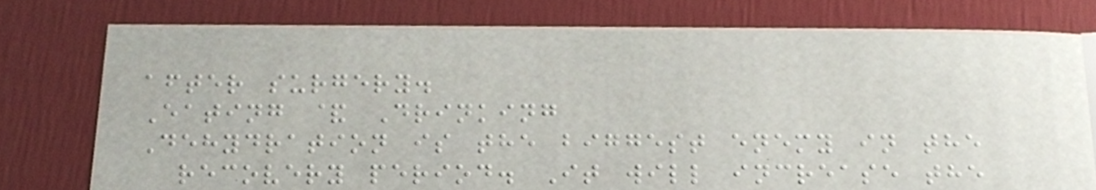after surgery.
Eating & Drinking
Dehydration is the biggest enemy in the
recovery period. It will increase the
